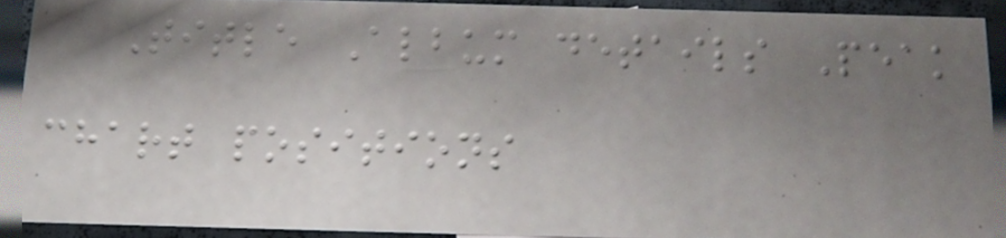Title Album details Peak
chart positions
